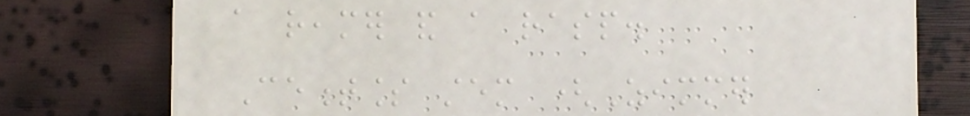a reamer and a rasp.
Cementless stem (Zimmer
